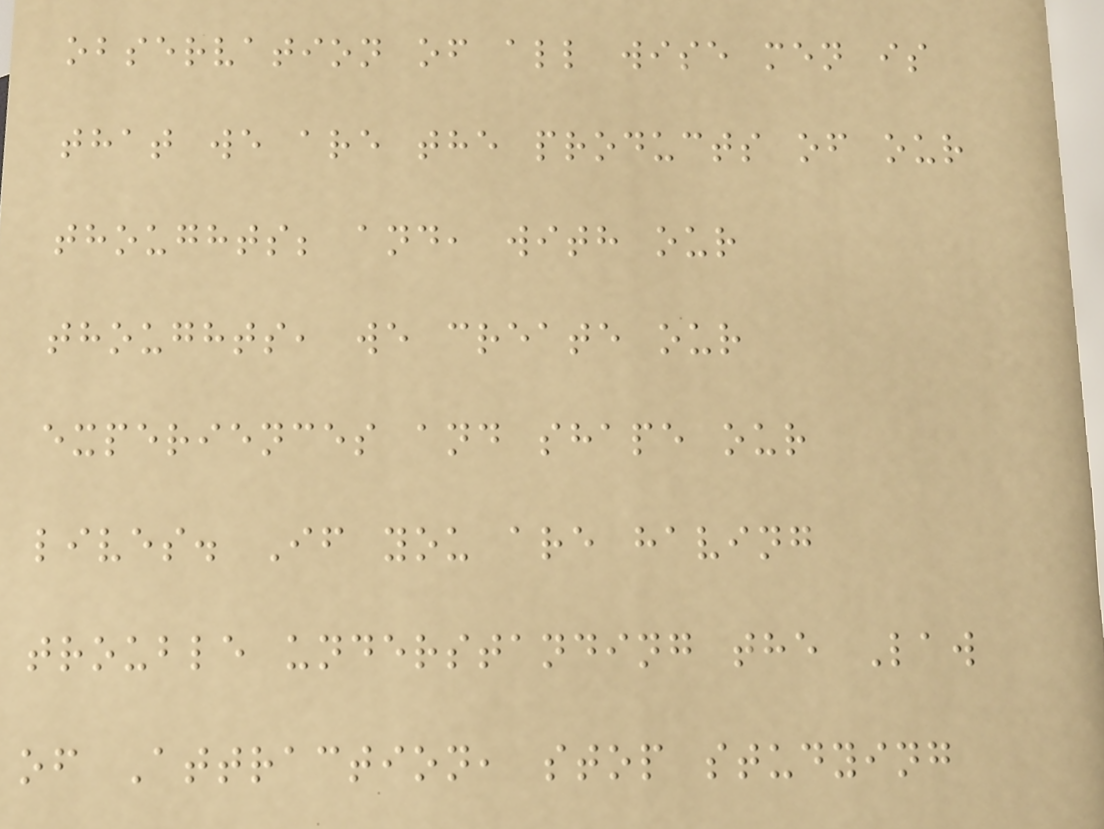observation of all wise men is
that we are the products of our
thoughts; and, with our
thoughts, we create our
experiences and shape our
lives. If you are having
trouble understanding the Law
of Attraction, stop studying
